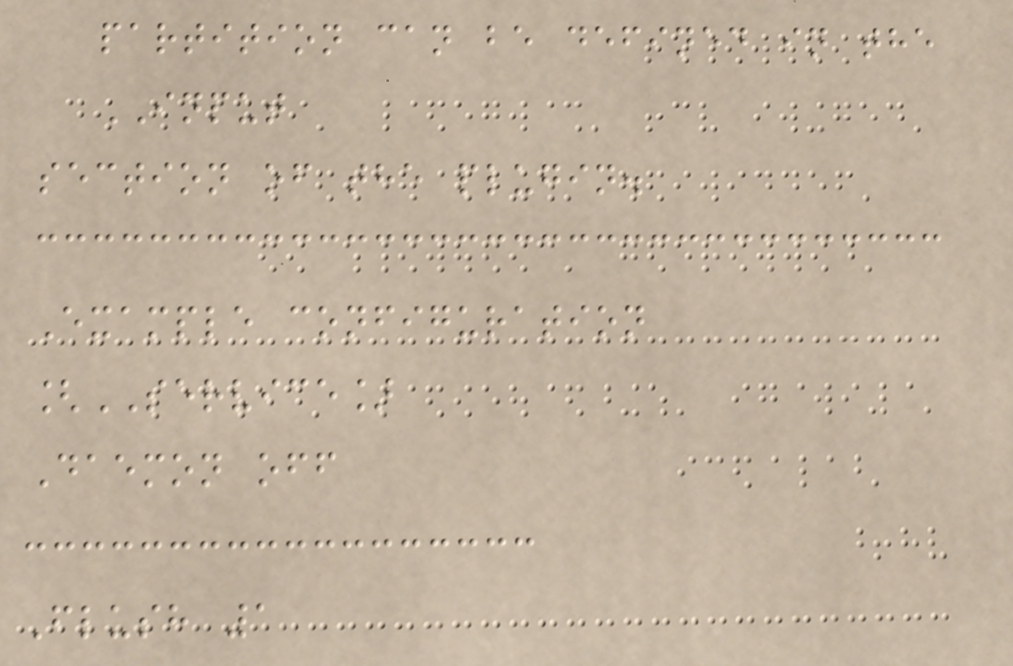partition can be defined in the
INPUT
section of the plugin.
Example configuration
[SERVICE]
Daemon off
Flush 1
